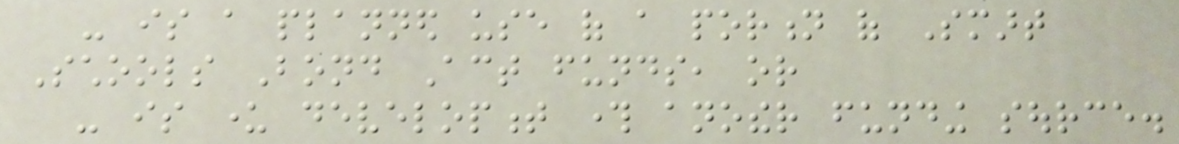- is a planned use of a portion of Smart
Schools Bond Act funds, or
- is under development through another funding source.
